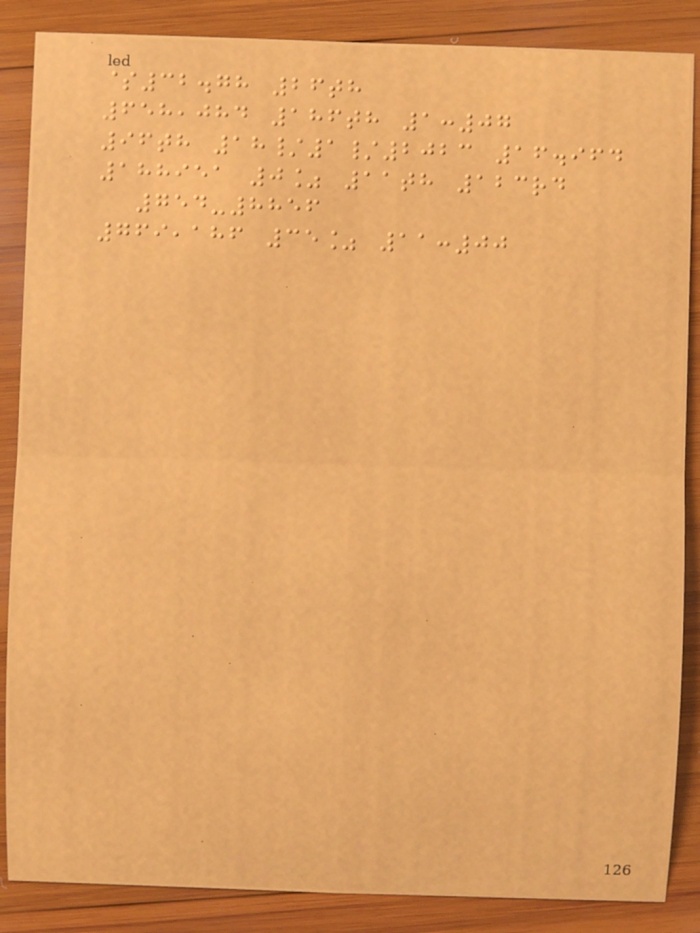$32.78 26th
658,084 186th 1:07
96th 18/1/2023 16.964
188951 0% 11th 123rd
754-8856
769,186 35% 11:00
